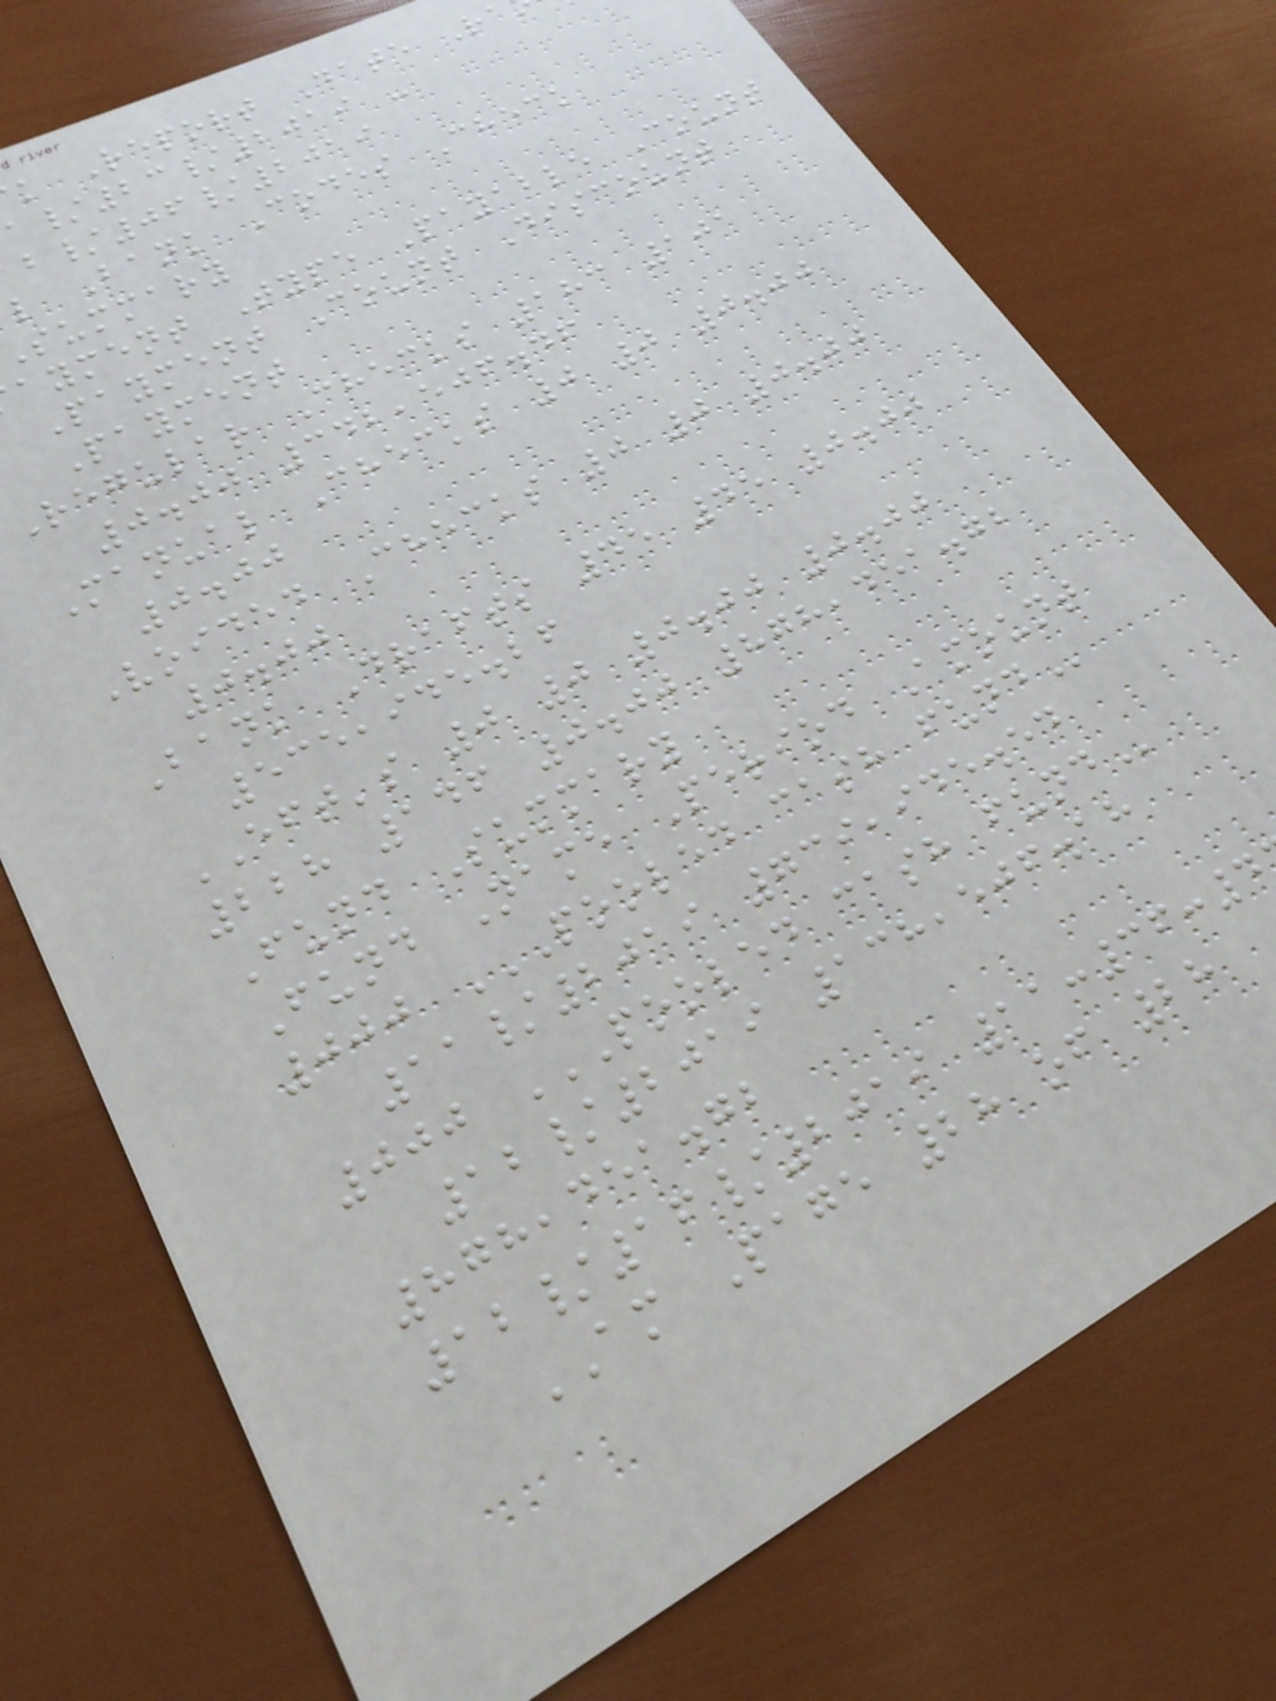k Report Date Ra
/23/2019 -
/06/2019
l Bank Codes Check
summary
ayment Type Payable Count
Payment Count Discount
Payment
Regular Checks 183 101
0.00 342,506.46
Manual Checks 0 0 0.00
0.00
Voided Checks 0 0 0.00
0.00
Bank Drafts 45 45 0.00
535,945.26
EFT's 0 0 0.00 0.00
228 146 0.00 878,451.72
Fund Summary
Fund Name Period Amount
000 POOLED CASH FUND
11/2019 739,945.54
000 POOLED CASH FUND
12/2019 138,506.18
878,451.72
12/16/2019 11:36:4
AM Page 28 of 28
